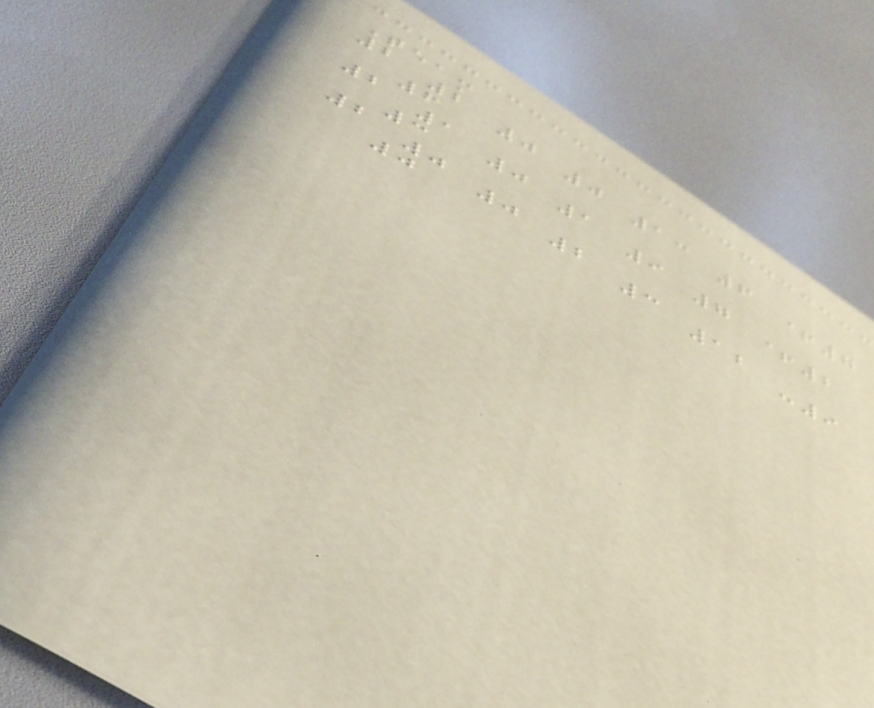Team
2 2 0 0 13 6 +7
6
2 1 0 1 9 7 +2
3
2 0 0 2 3 12 -9
0
